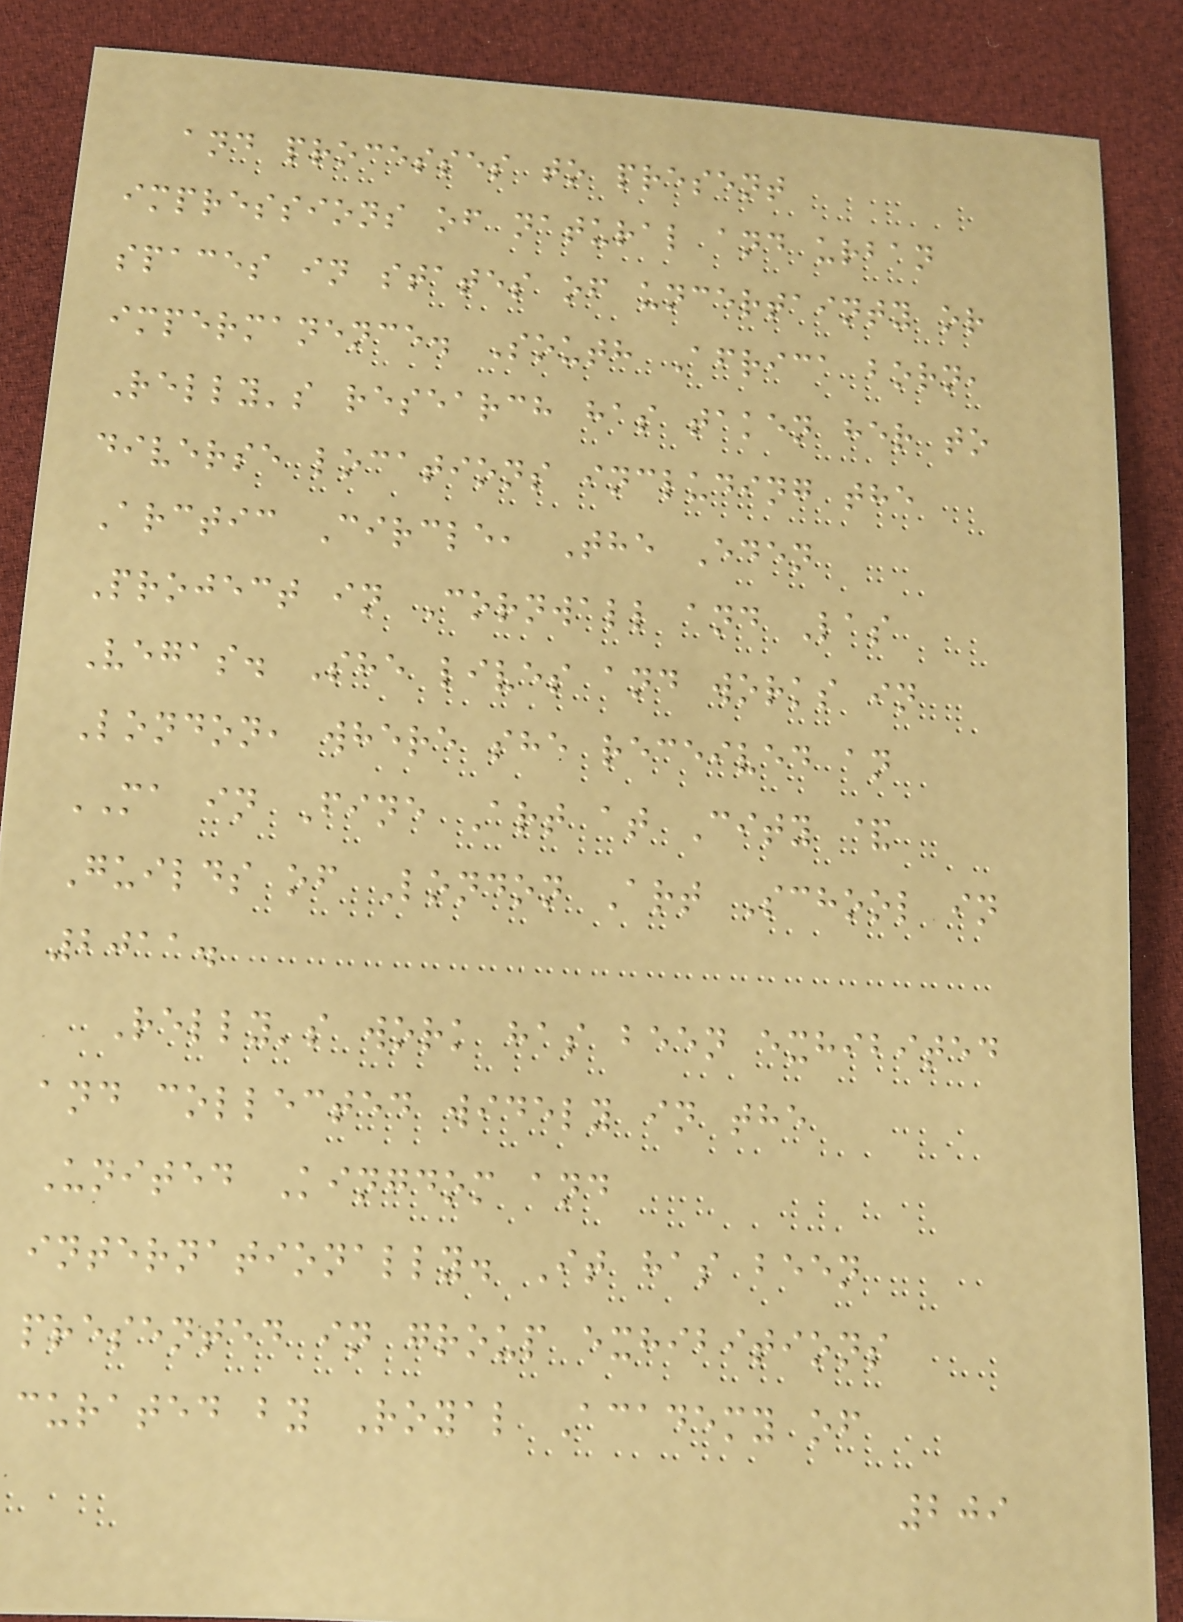and processes to present
impressions of natural and urban
spaces in states of uncertainty or
impermanence. South Africa born,
Relly's research has taken her to
diverse locations including the
Arctic Circle, The Eden
Project in Cornwall and Las
Vegas. She lives and works in
London, where she received an
MA in Fine Art at City &
Guilds of London Art School in
2011.
Relly's work has been exhibited
and collected widely in the
United Kingdom and
internationally. It has been
presented in group exhibitions
curated by Royal Academy of
209
